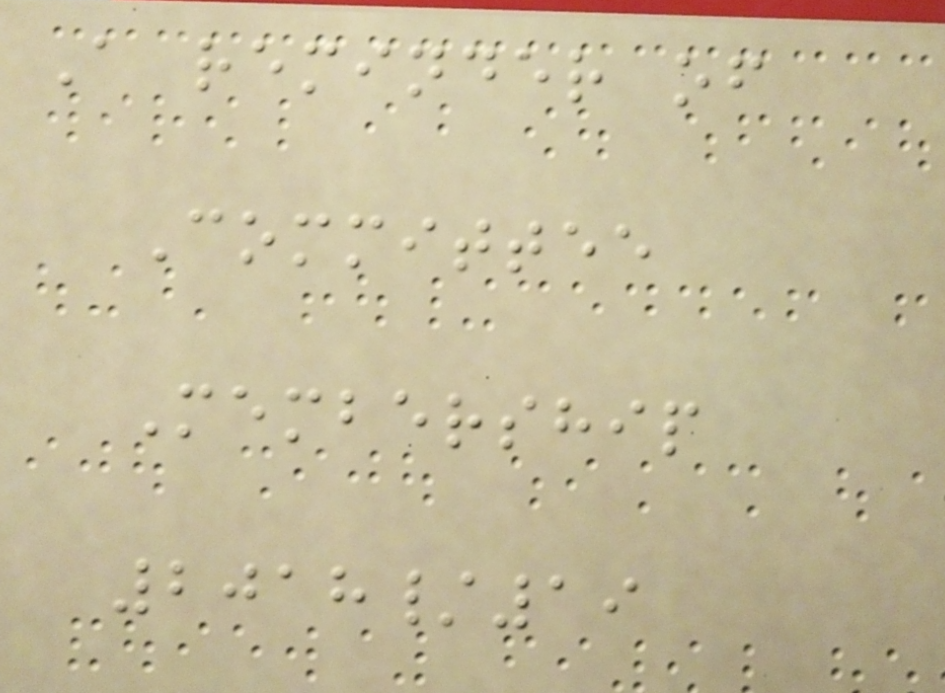A reminder of
Committee
Membership
2018/19
